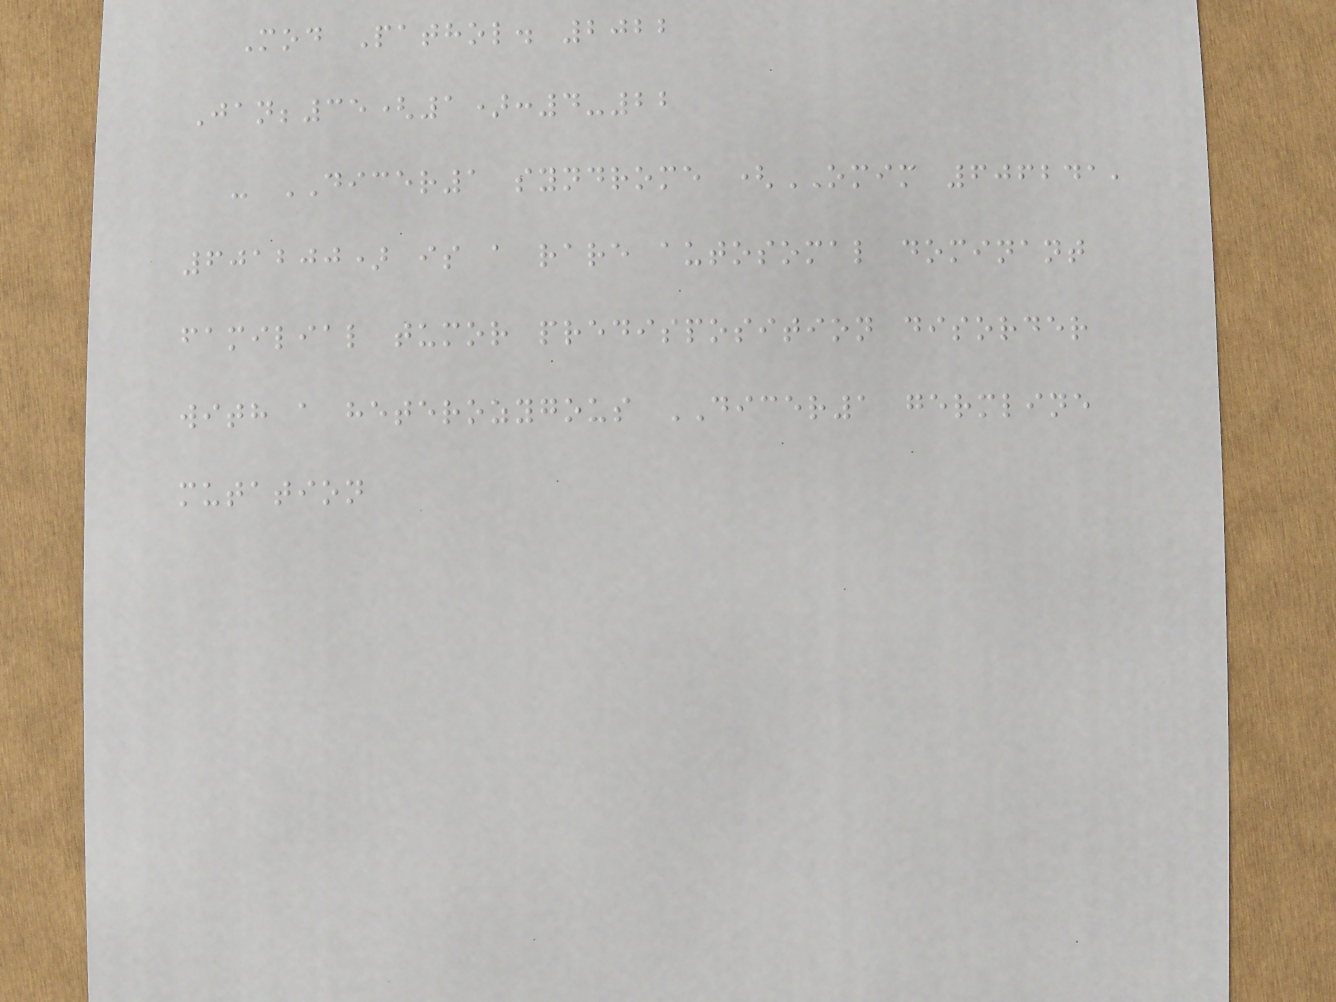Mod Pathol. 2022
Jan;35(1):4-22
- DICER1 syndrome (OMIM 606241,
601200) is a rare autosomal dominant
familial tumor predisposition disorder
with a heterozygous DICER1 germline
mutation
